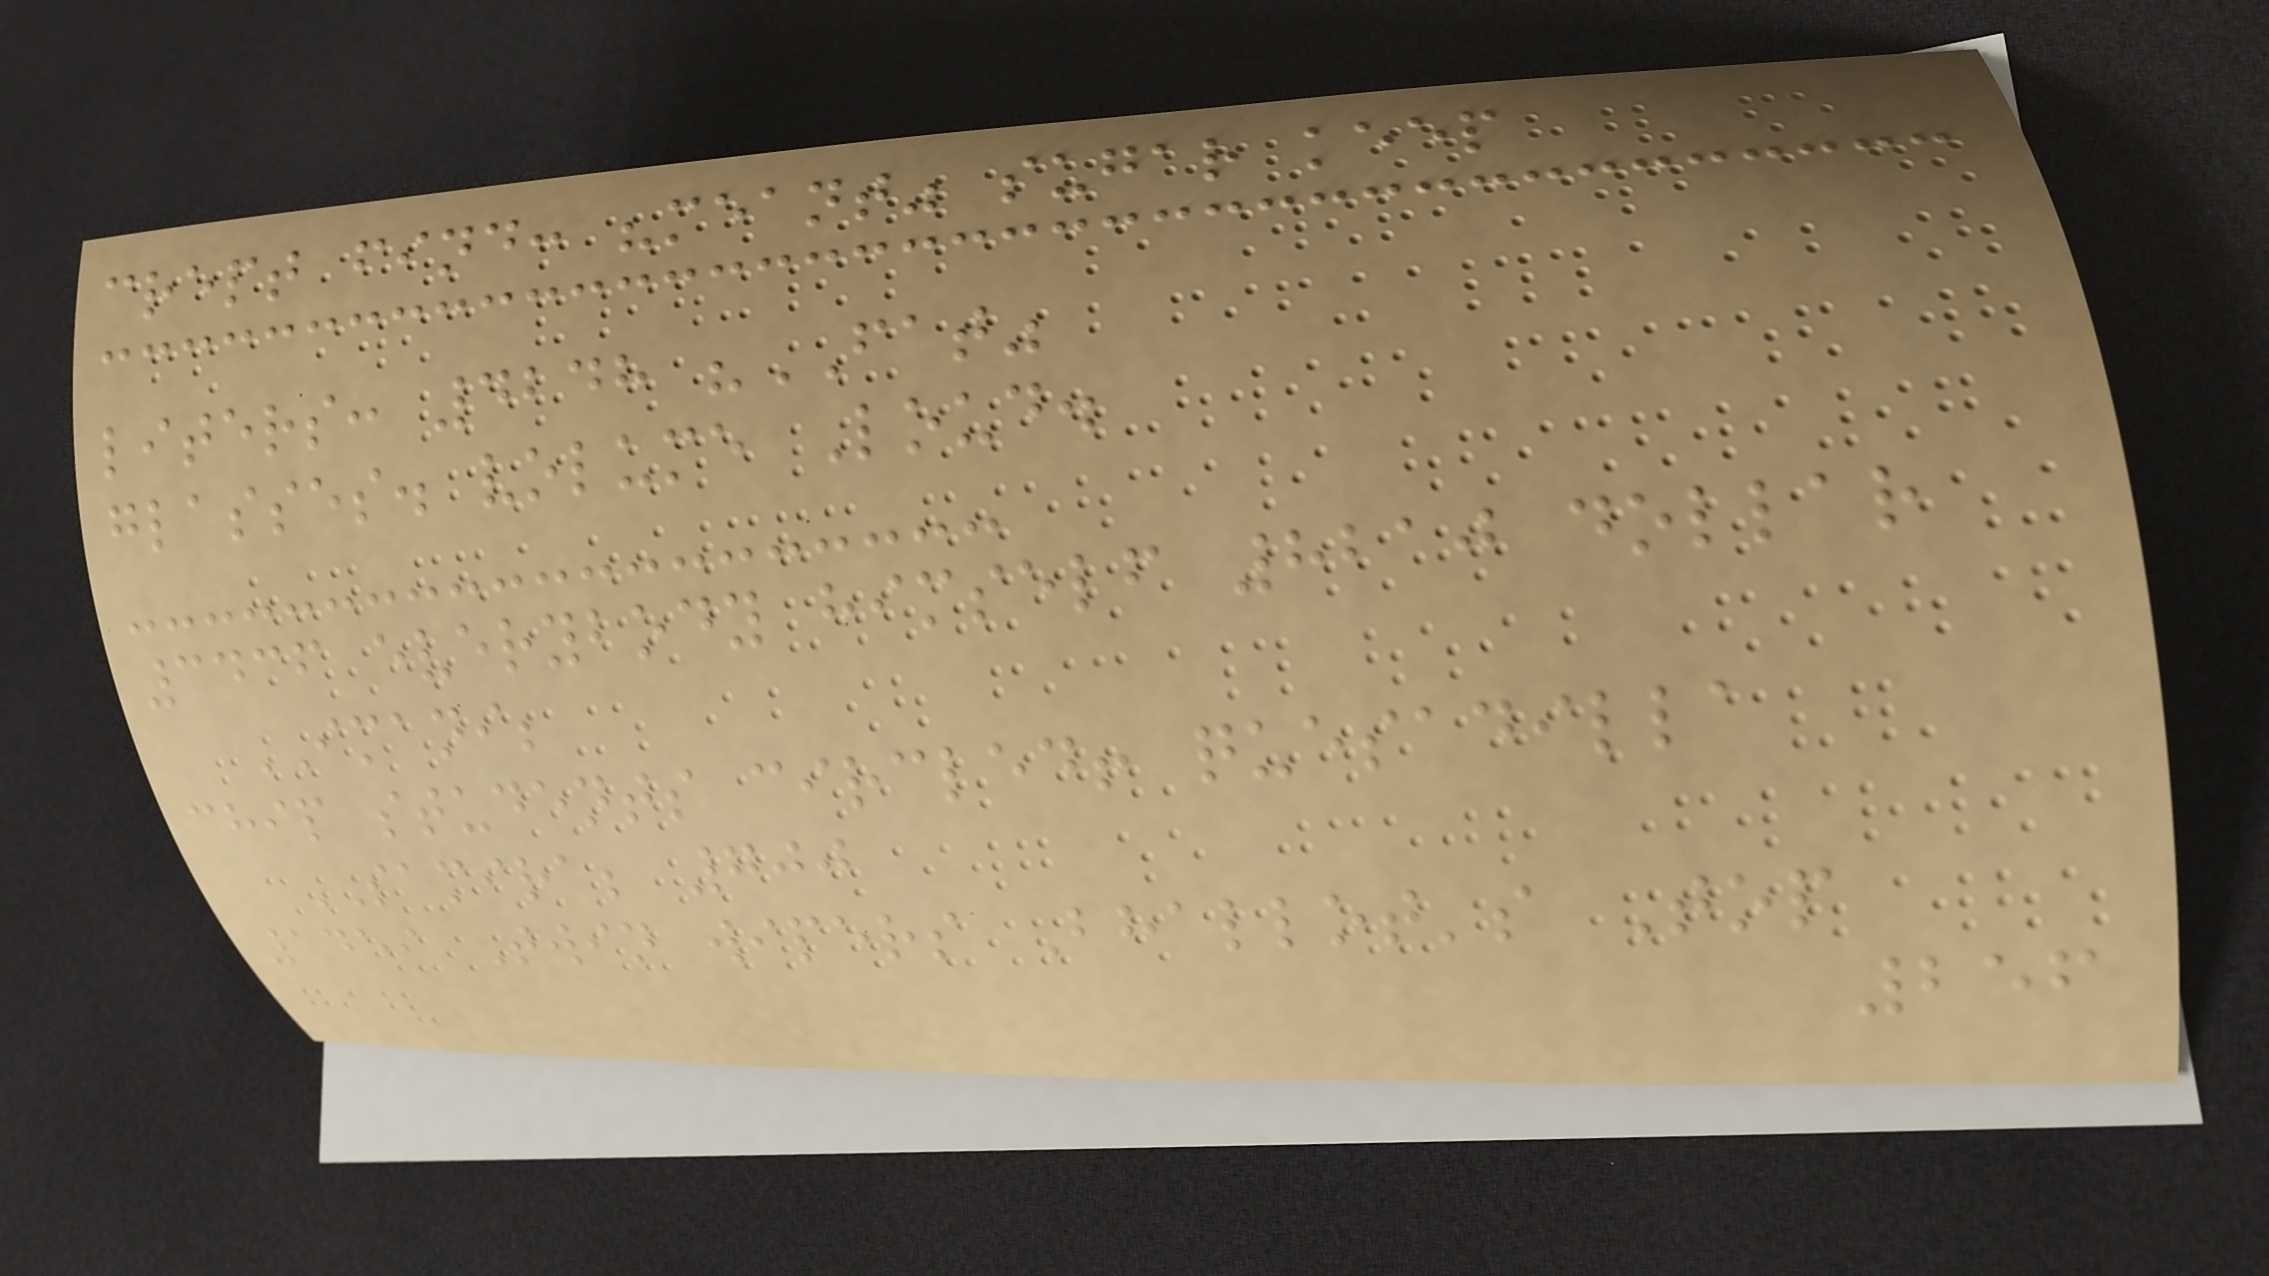crept find: "meant" sugar keep
liters: 4248 "FAT"
glasses. volume Loud.
3436 everybody himself 8210 dollar
IMANI;
chip students circled! quesadilla
SAMIRA; 700
1459 Twin wipers Bhallot's Top
256
